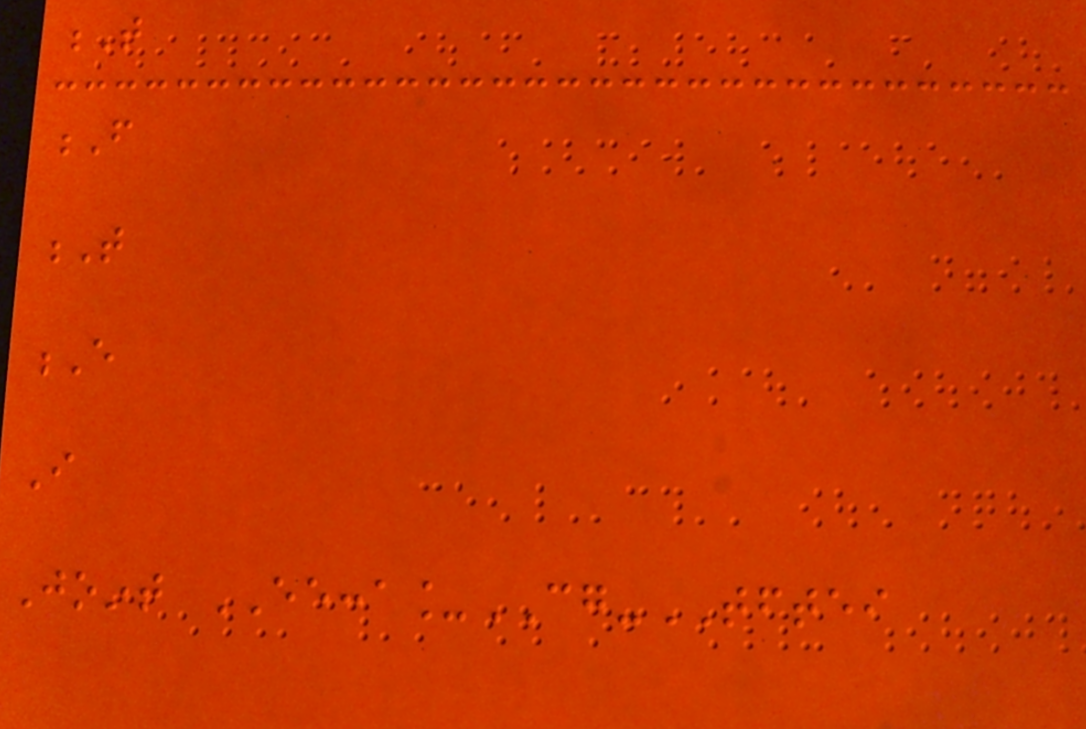T
F
T
E
I
Joint EECCA_CG-TFTEI
